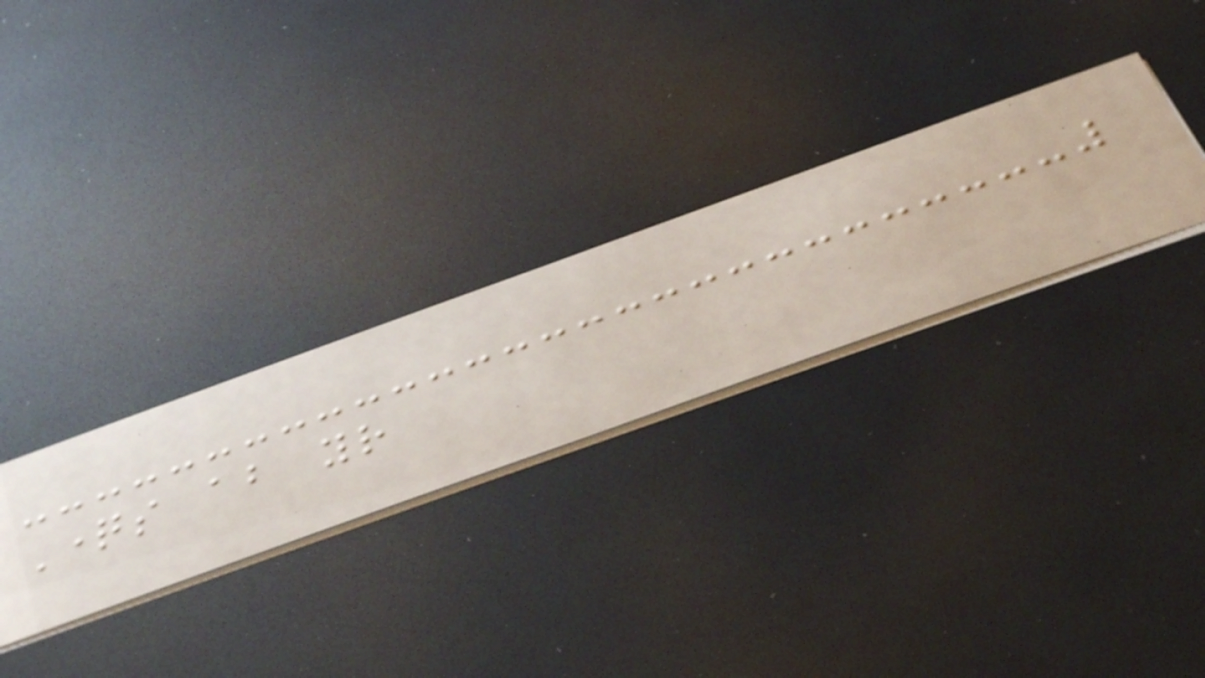Questions about your
